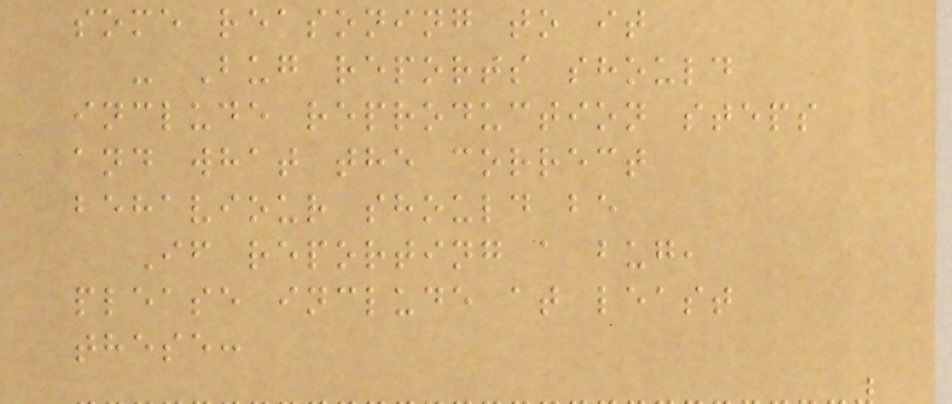some reasoning to it
- Bug reports should
include reproduction steps
and what the correct
behaviour should be
If reporting a bug,
please include at least
these:
